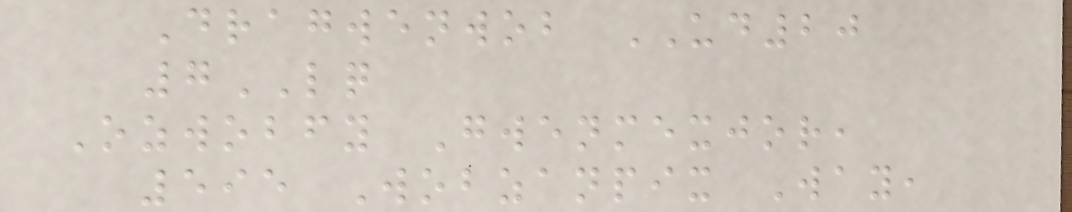Dragwenwob UD20
7LQ
Ozwobfy Gwenmexjor,
595 Wobzanpix Way,
